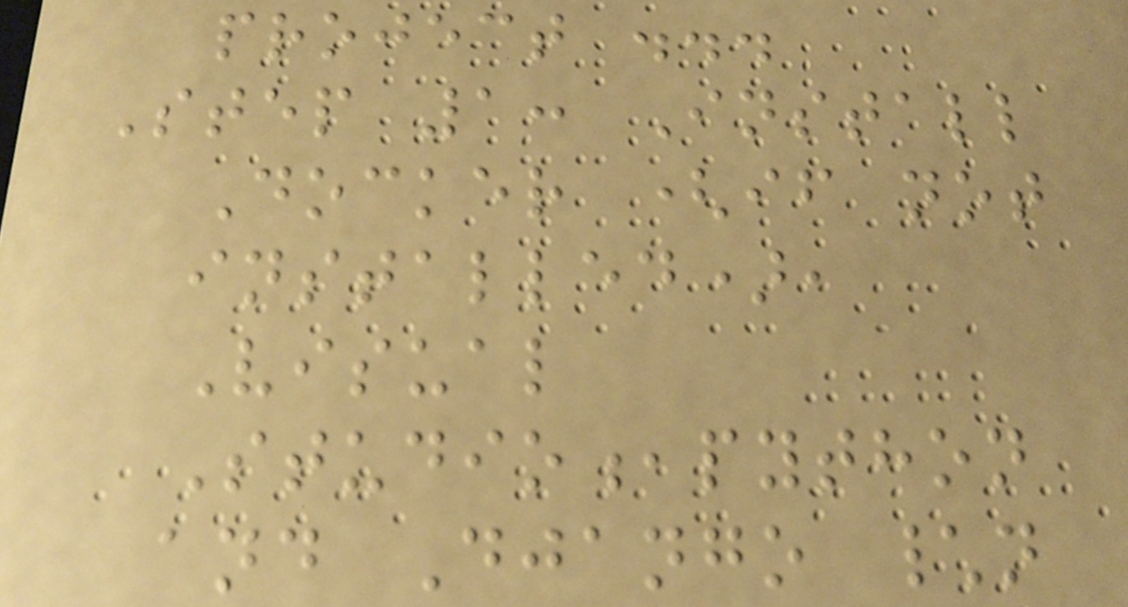project ...
Step 1: Install
Docker (if not
installed),
Visual
Studio,python
and Django \n
